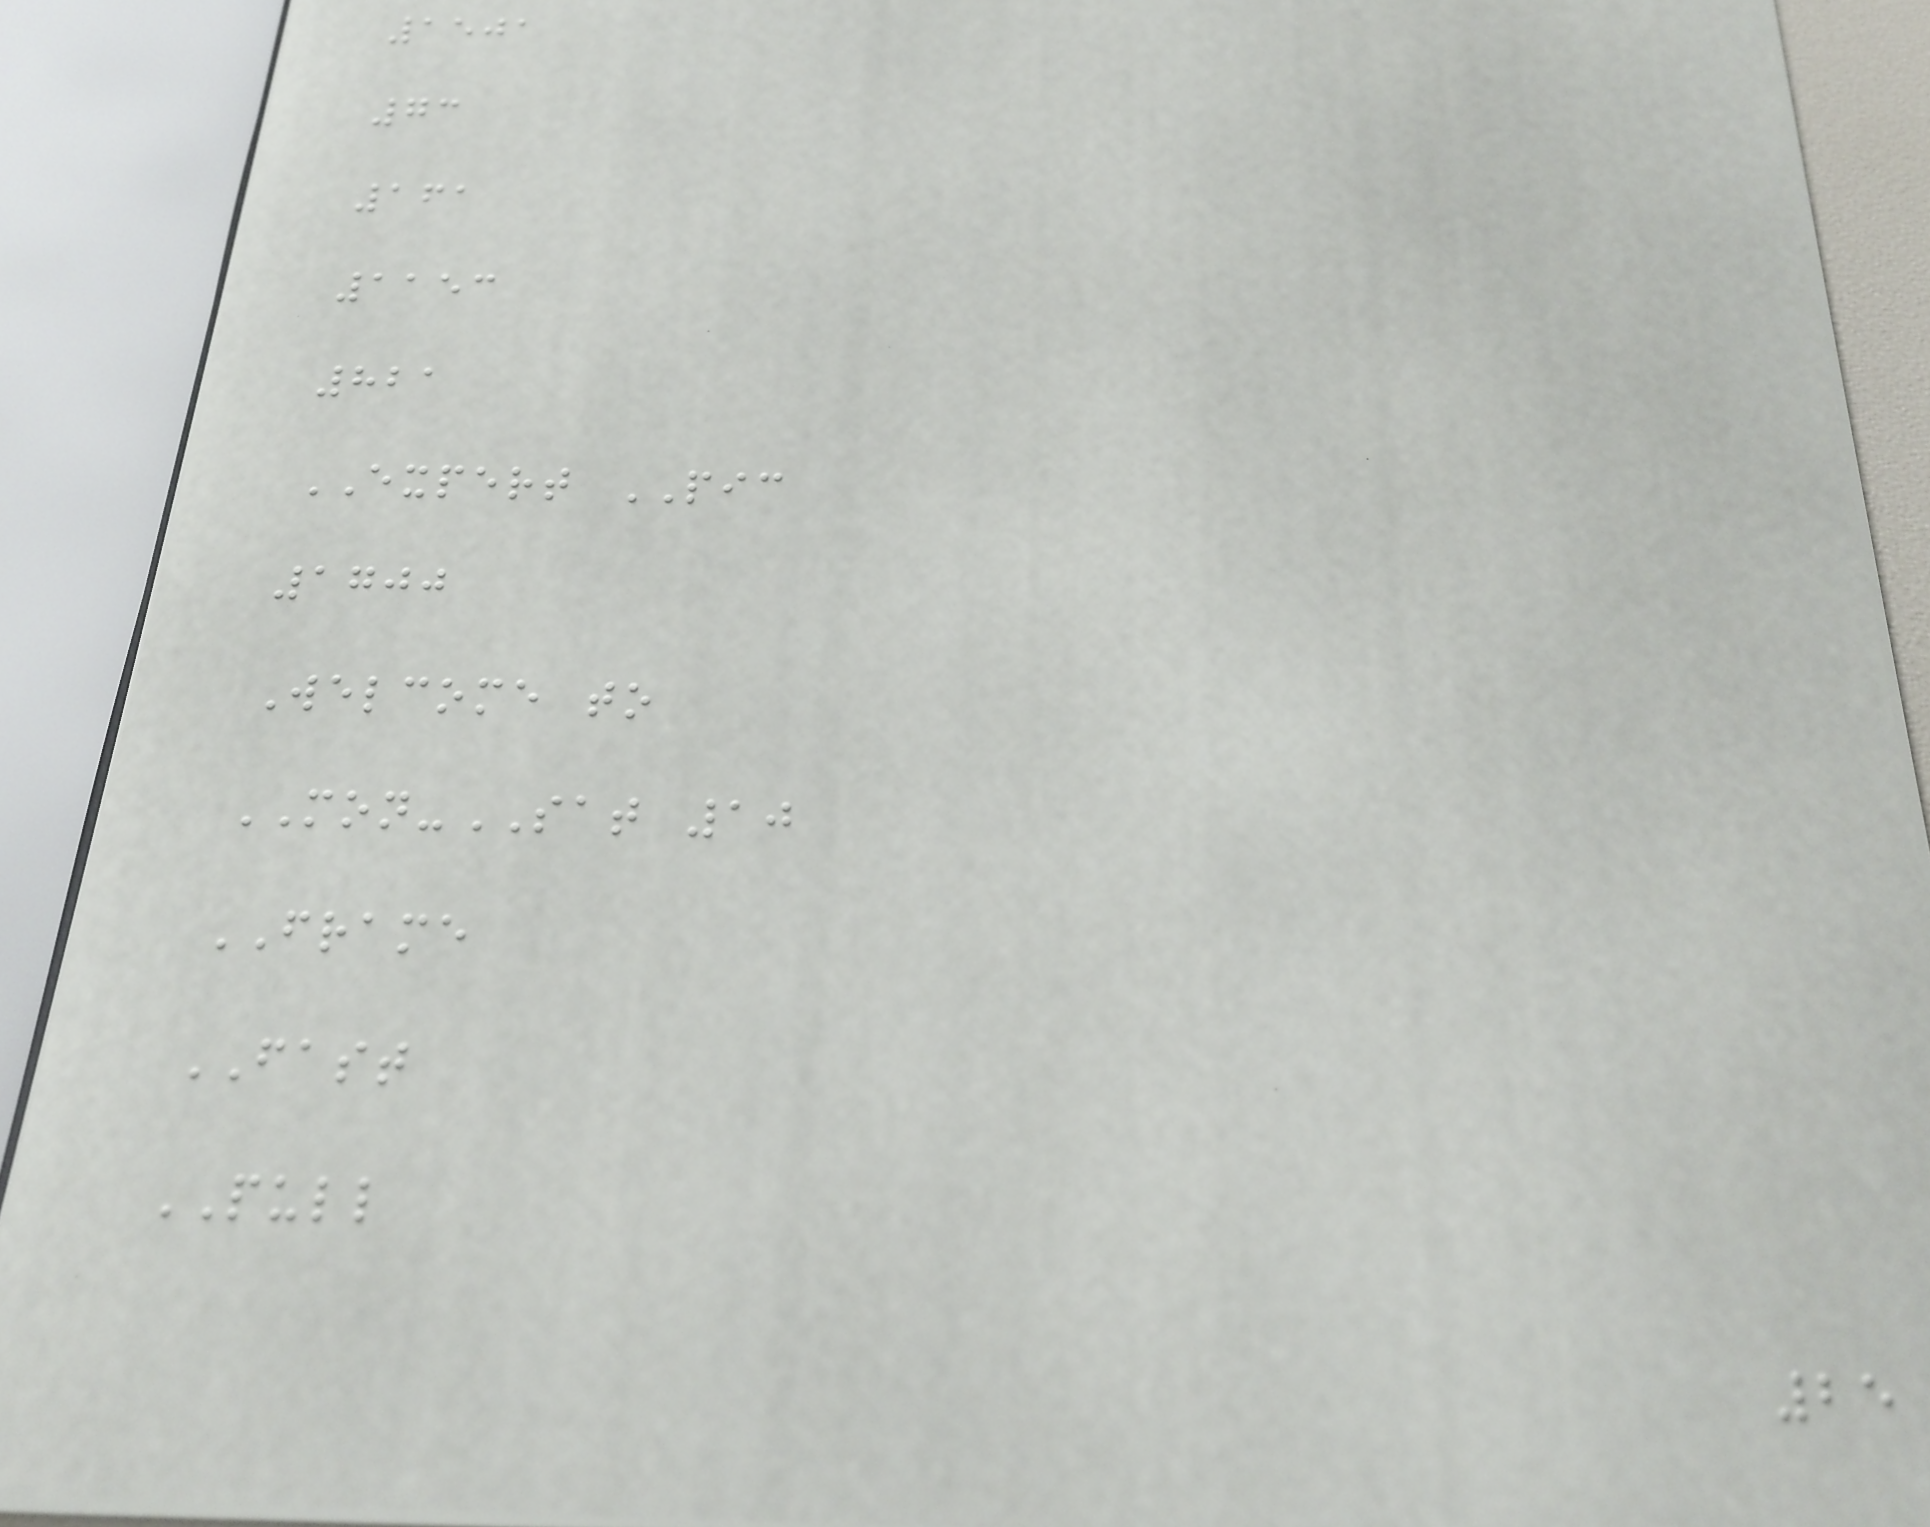1501
73
161
1153
821
EXPERT PIC
1700
Welcome to
MON-SAT 10
FRAME
FAST
PULL
25
